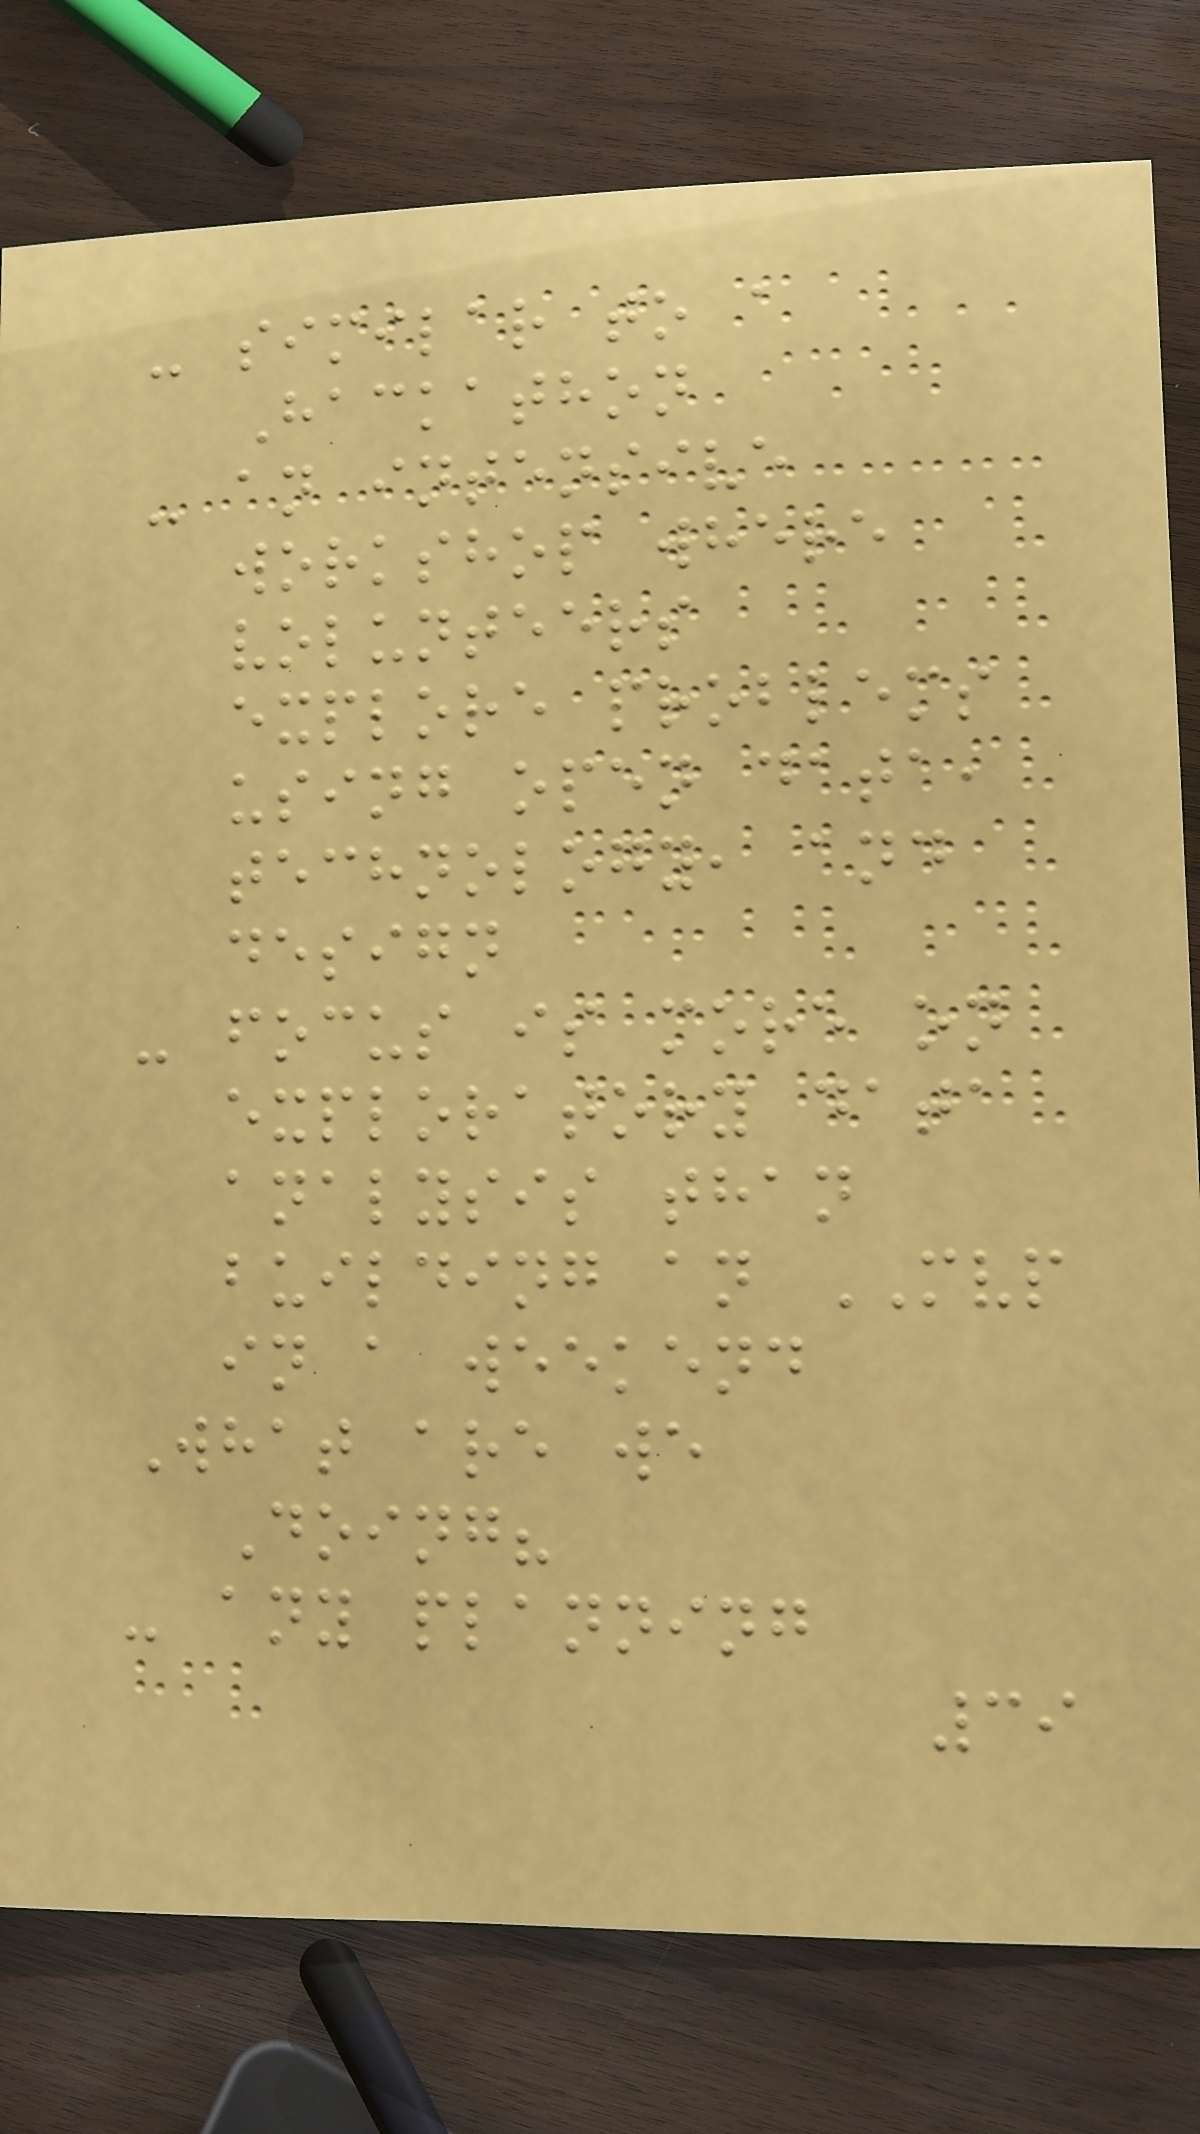- similar to a
Hackathon
- an intensive
workshop where
volunteers
explore problems
using open data,
technology, and
design
- focus is more on
exploratory data
analysis than
building an MVP
in a weekend
What are we
Doing?
- any planning
39
